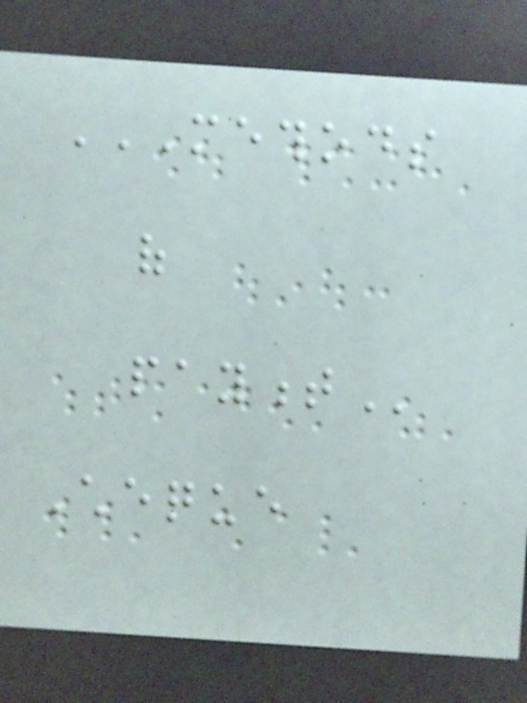METHODS
OF
PAYMENT
Cheque
